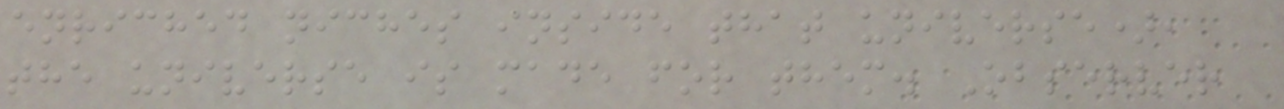enriched niches inside that universe),
the universe is made for them. Observer
